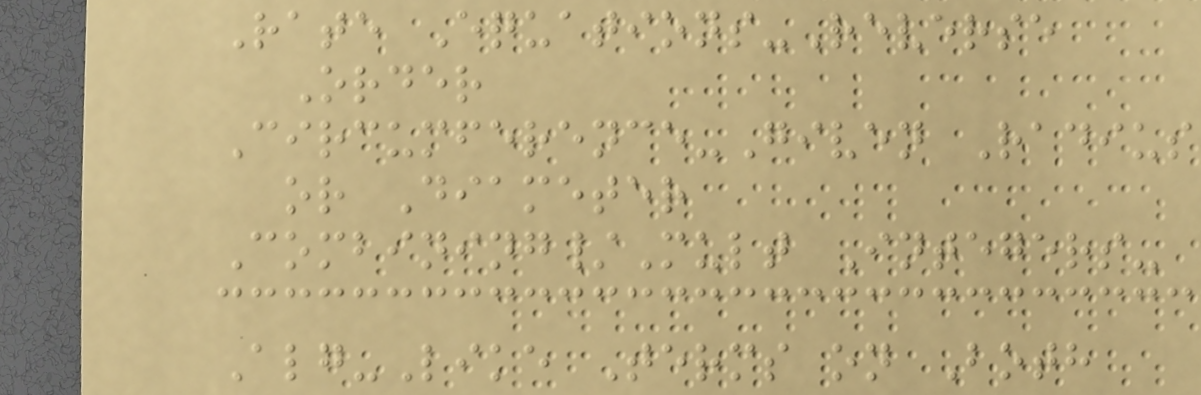Rate Equations-Reverse
Order
Circumference-Given Radius
or Diameter
Combining/Mult Integers-
Alg-Like Terms on Both
